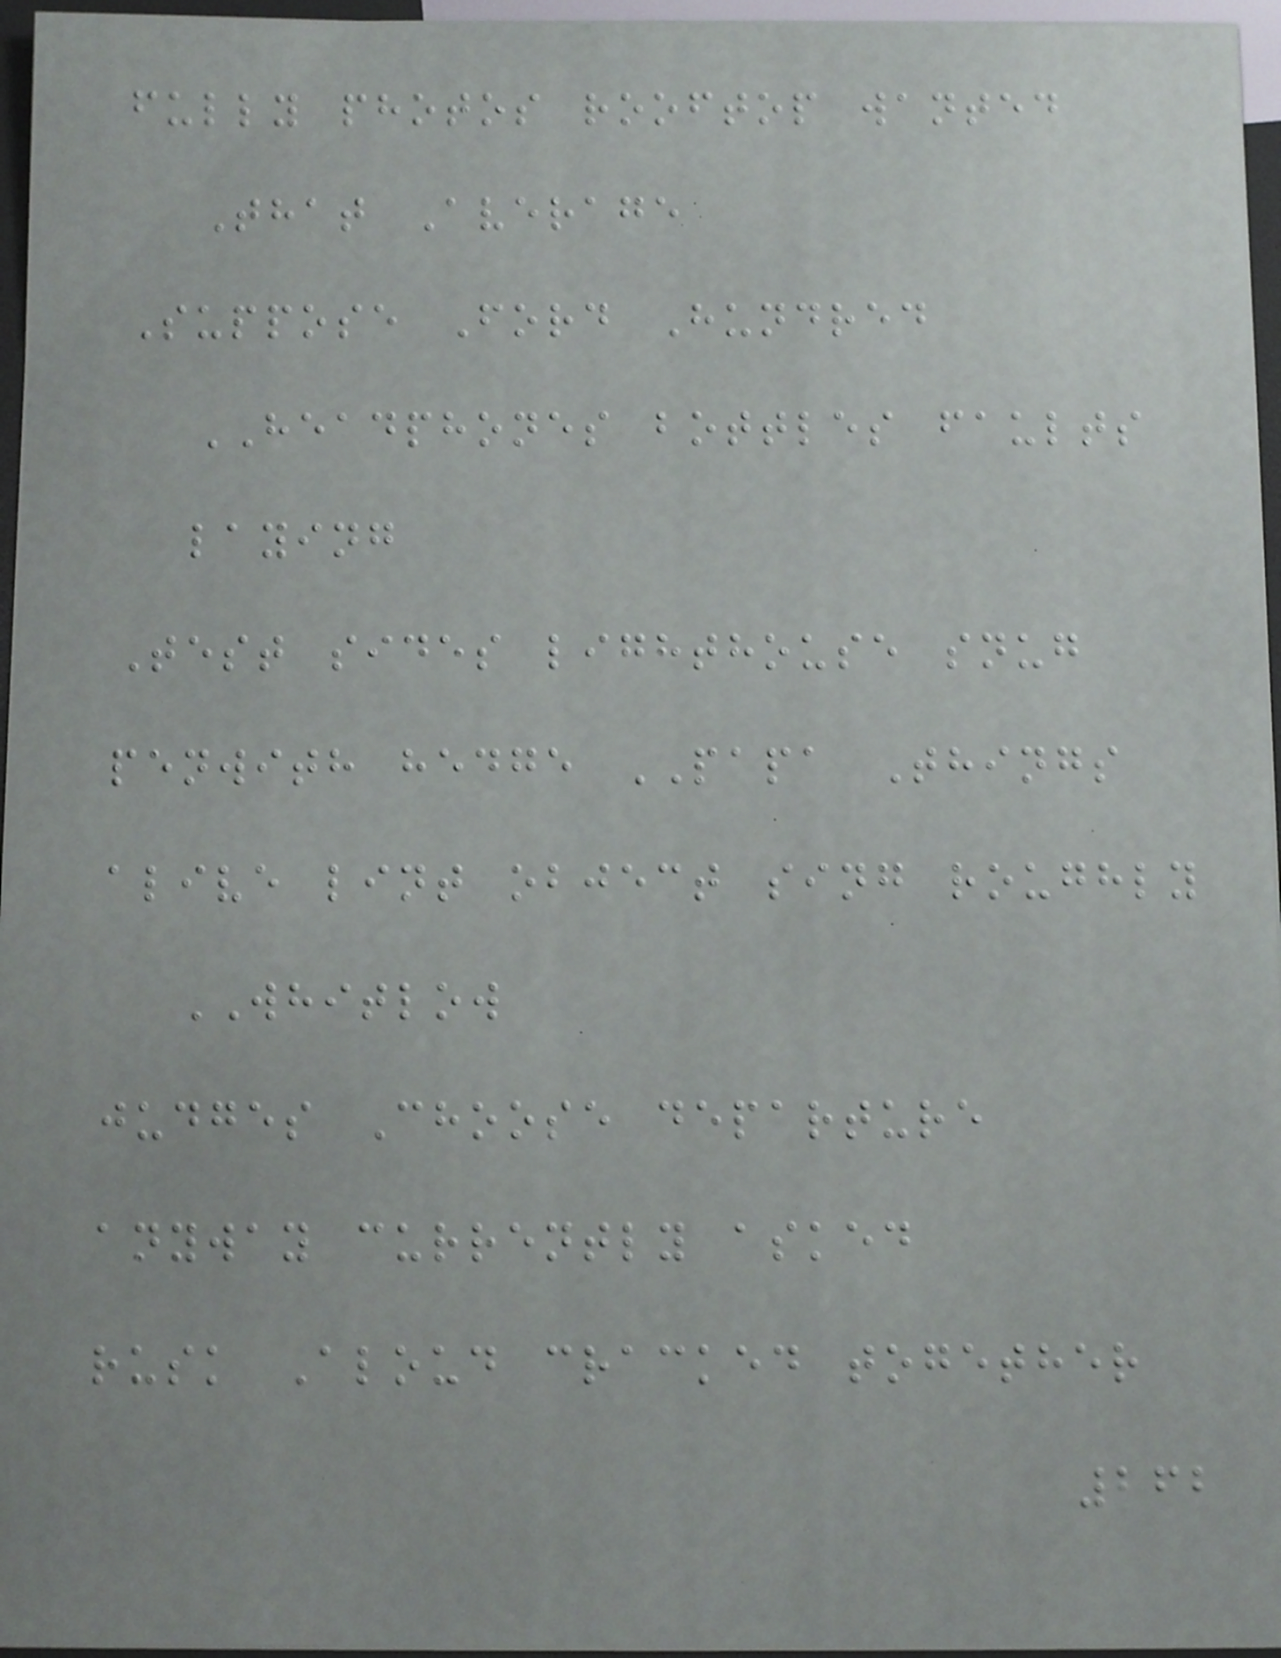fully photos rooftop wanted
That Average
Suppose Ford Hundred
HEADPHONES bottles faults
laying
Test sides lighthouse snug
penwith hedge PAPA Things
alive lint object sing roughly
WHITLOW
judges Choose departure
anyway currently asked
rusk Aloud cracked together
262
